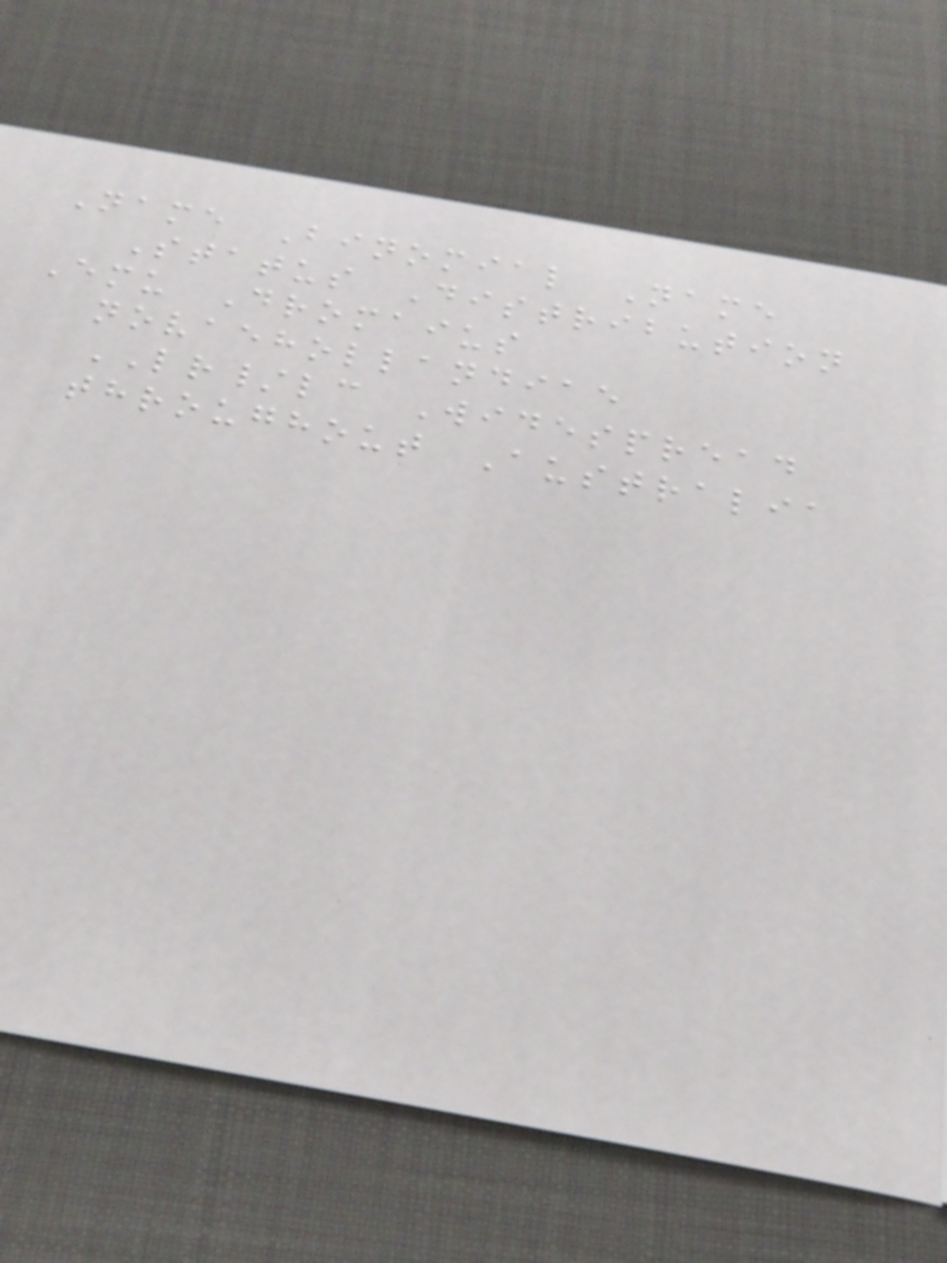Name Binomial Name
Status Distribution
Emu Dromaius
novaehollandiae
LR/lc Widespread
throughout Australia
